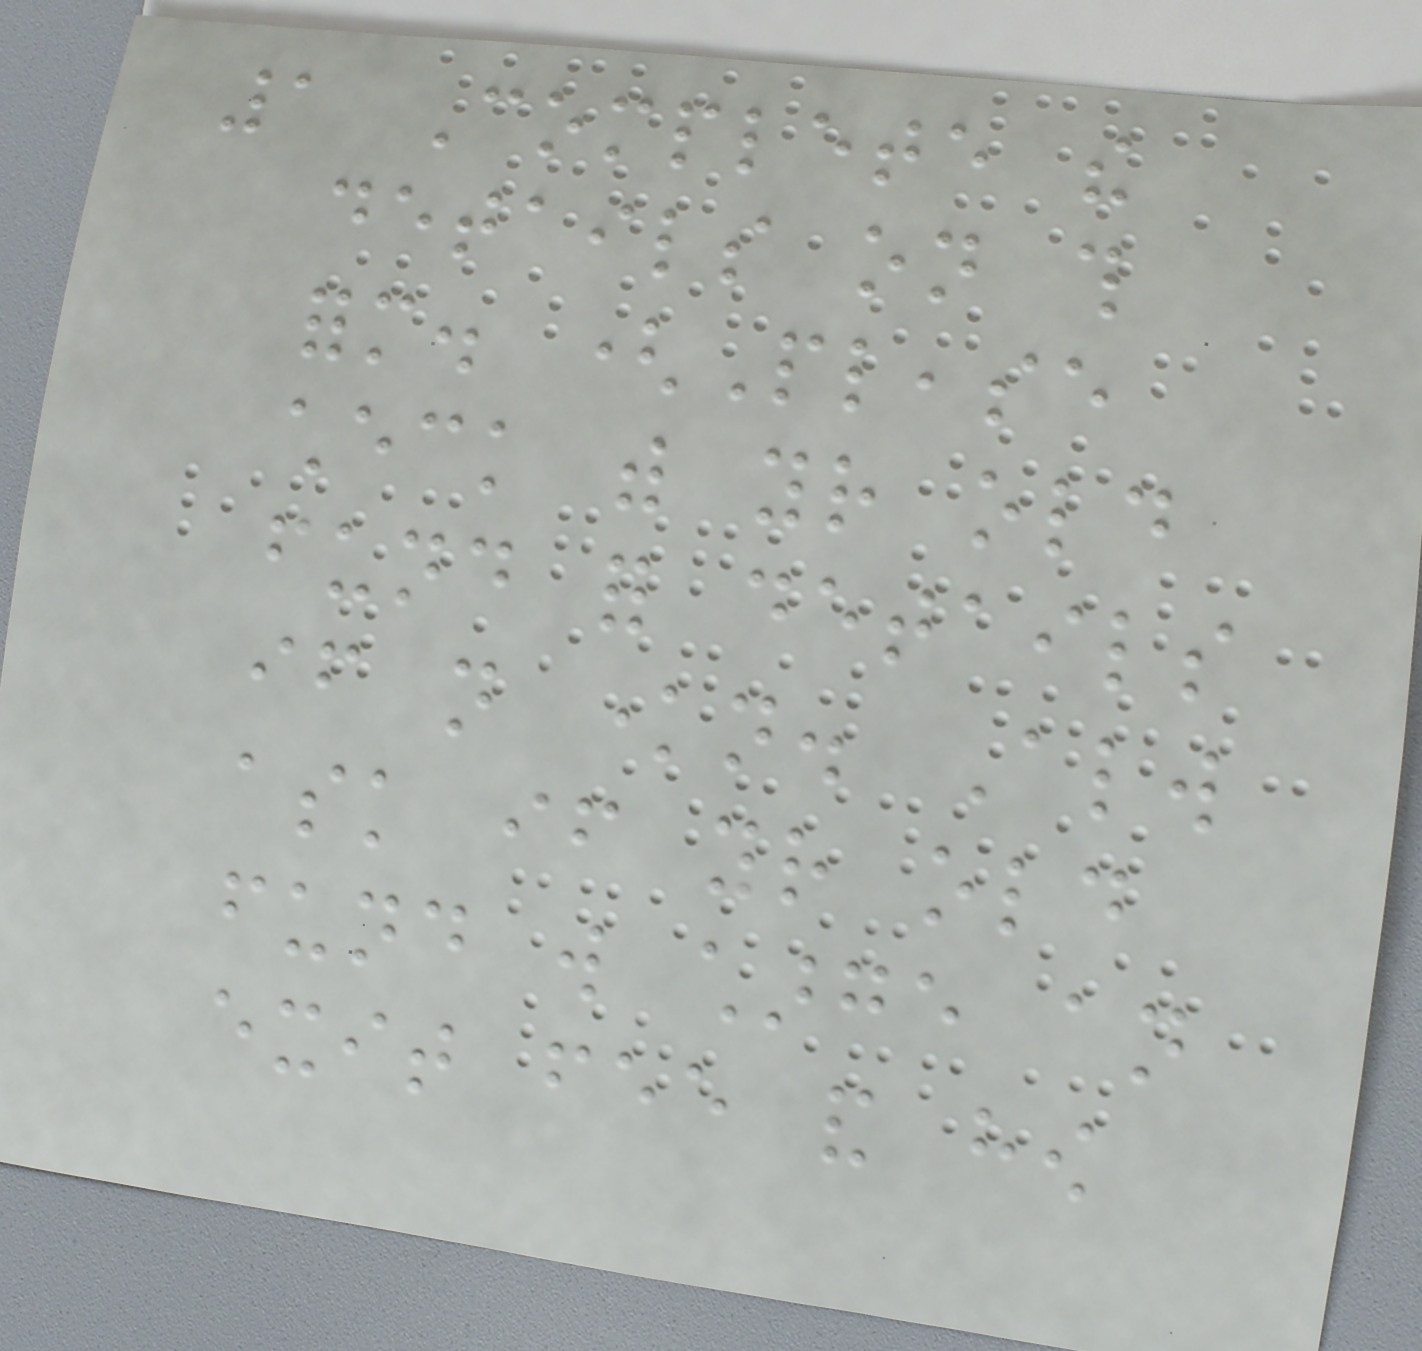1 Complete the
details on this
form. (Please
check with your old
fund for details
if not known. Always
ask if your old
fund will charge an
exit fee and how
